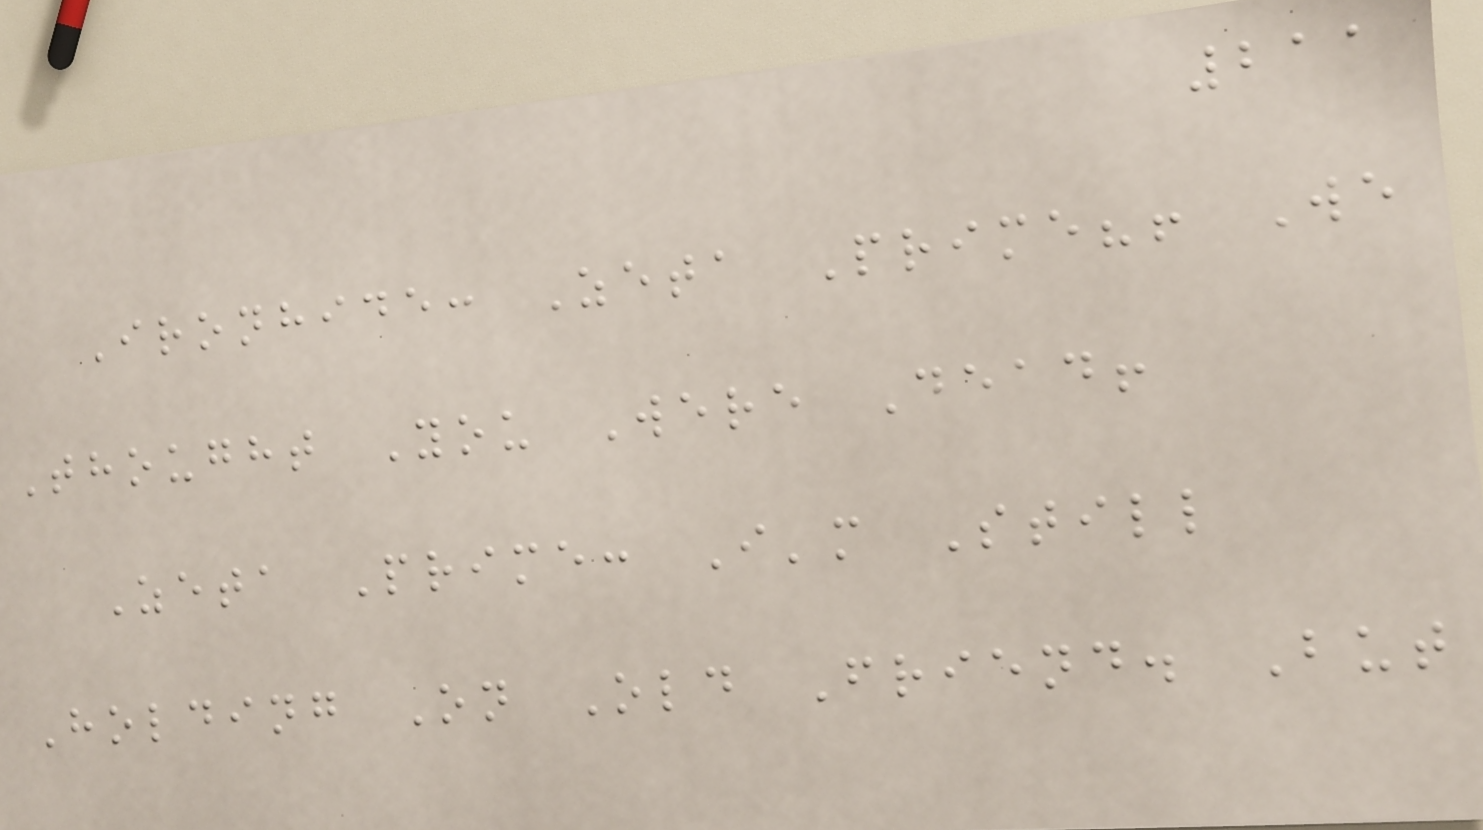211
Ironhide: Zeta Prime?! We
Thought You Were Dead!
Zeta Prime: I'm Still
Holding On Old Friend. But
